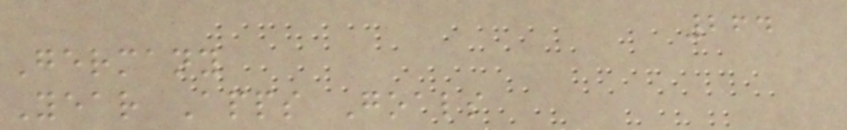264
Germany
Year Apps Goals
